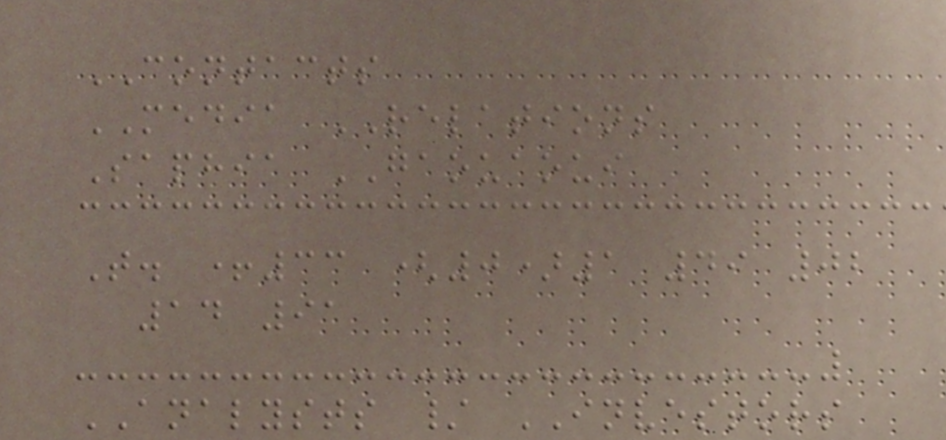CONTACTS
MEDIA RELATIONS
Saphia GAOUAOUI
T. +33 (0)1 49 02
14 91
ANALYSTS / INVESTORS
